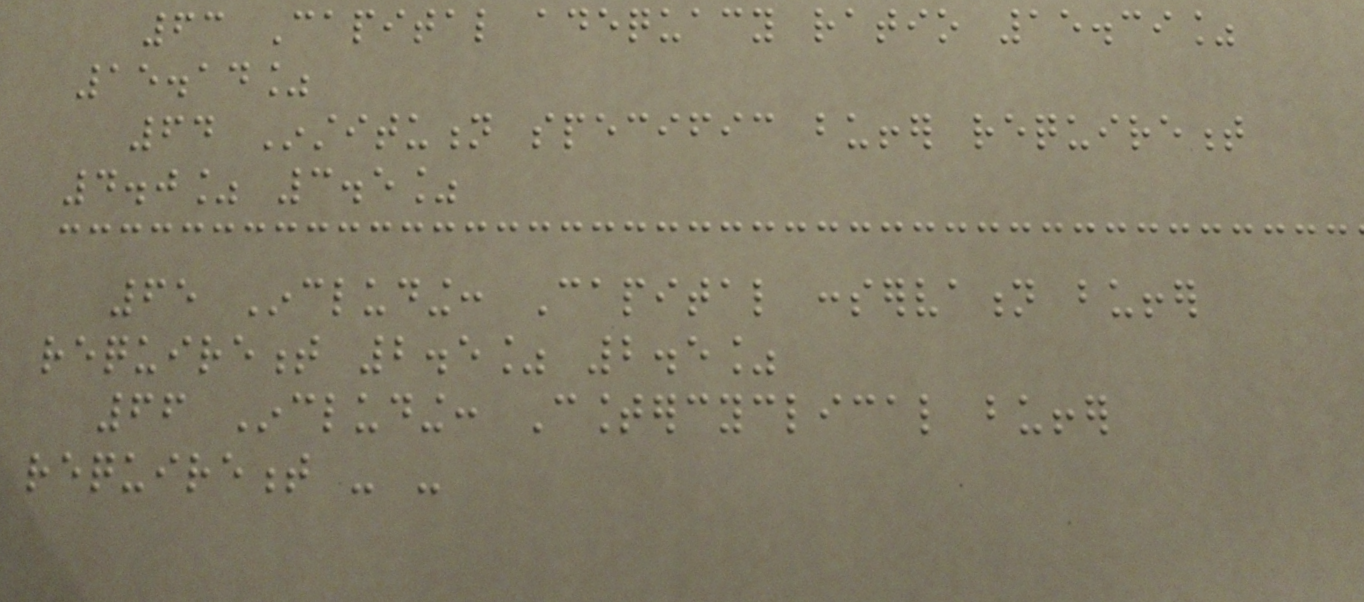63 Capital adequacy ratio 15.39%
15.14%
64 Institution specific buffer requirement
4.0% 3.5%
65 Including: Capital conservation buffer
requirement 2.5% 2.5%
66 Including: Countercyclical buffer
requirement - -
